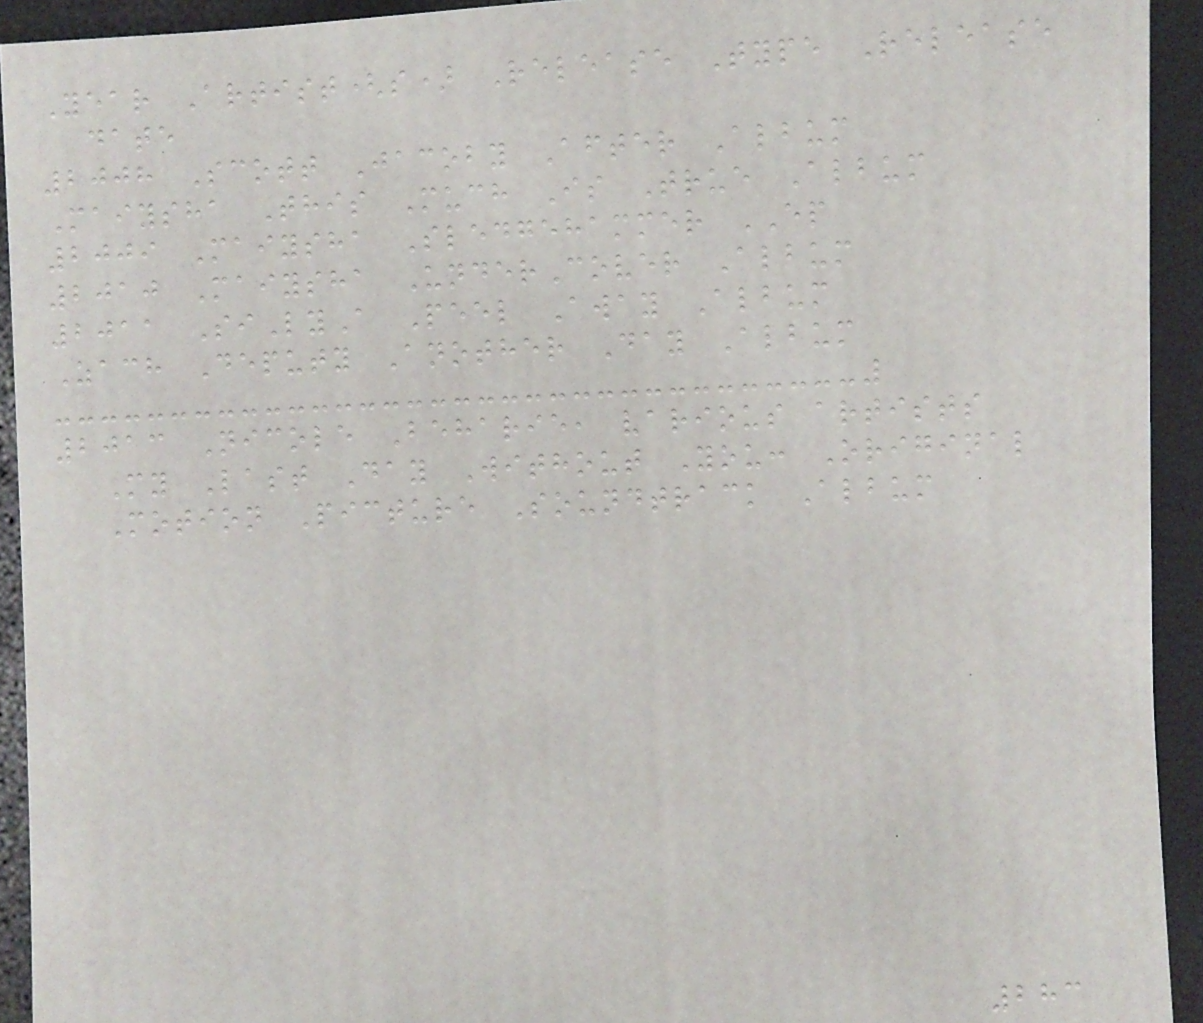Year Artist(s) Release Type Release
date
2008 Scott Jacoby After Album
Maiysha This Much Is True Album
2009 Maiysha Sledgehammer EP
2010 Maiysha UnderCover Album
2011 SiLyA Peel Away Album
Zach Deputy Another Day Album
2013 Nicole Beharie, various artists
My Last Day Without You: Original
Motion Picture Soundtrack Album
283
